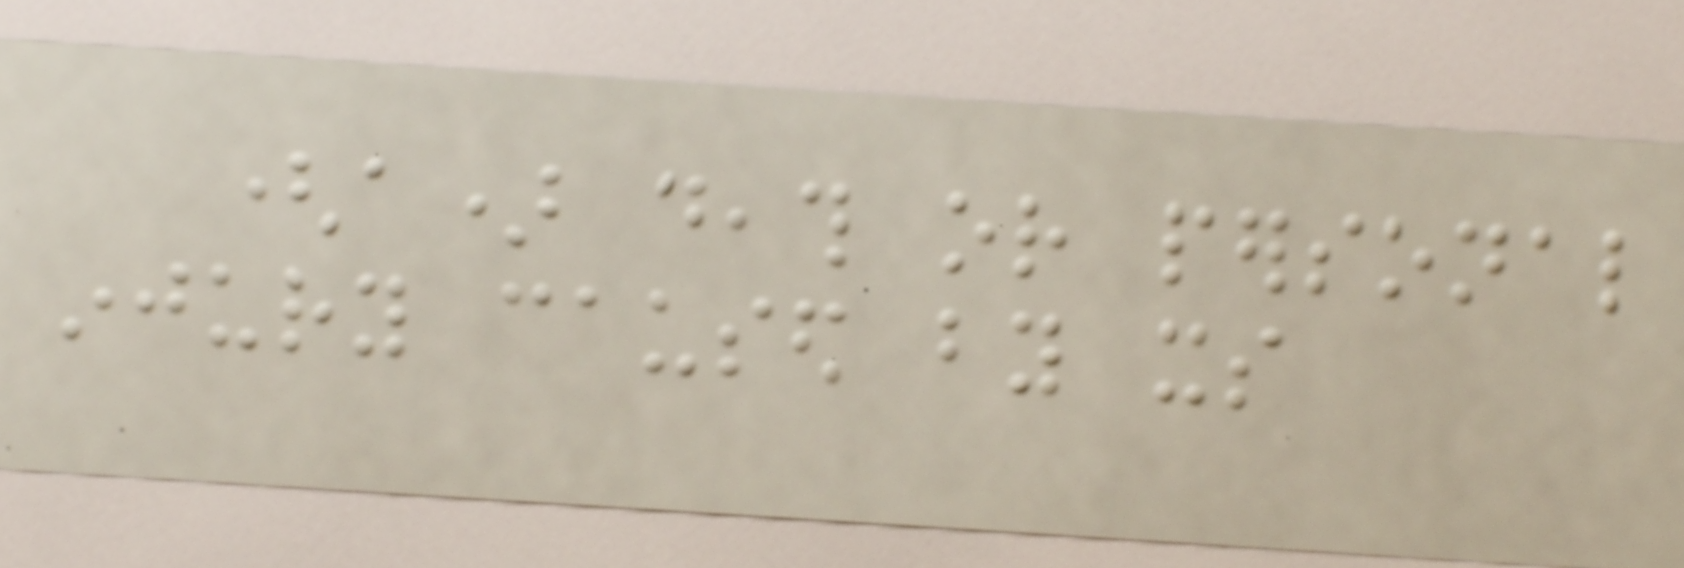(a) death or personal
injury caused by its
